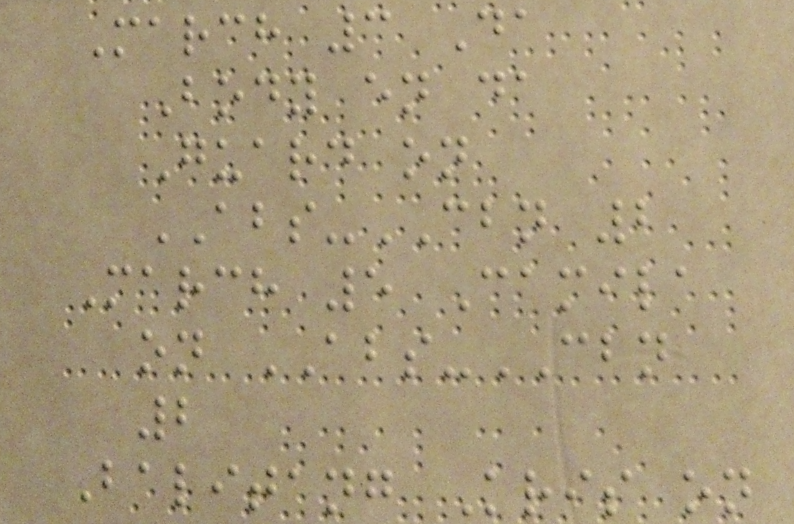March 3 Da
Body en da
Guard on
ABS-CBN 2
March 5 Camila
on ABS-CBN
2
Balitang Kris on
